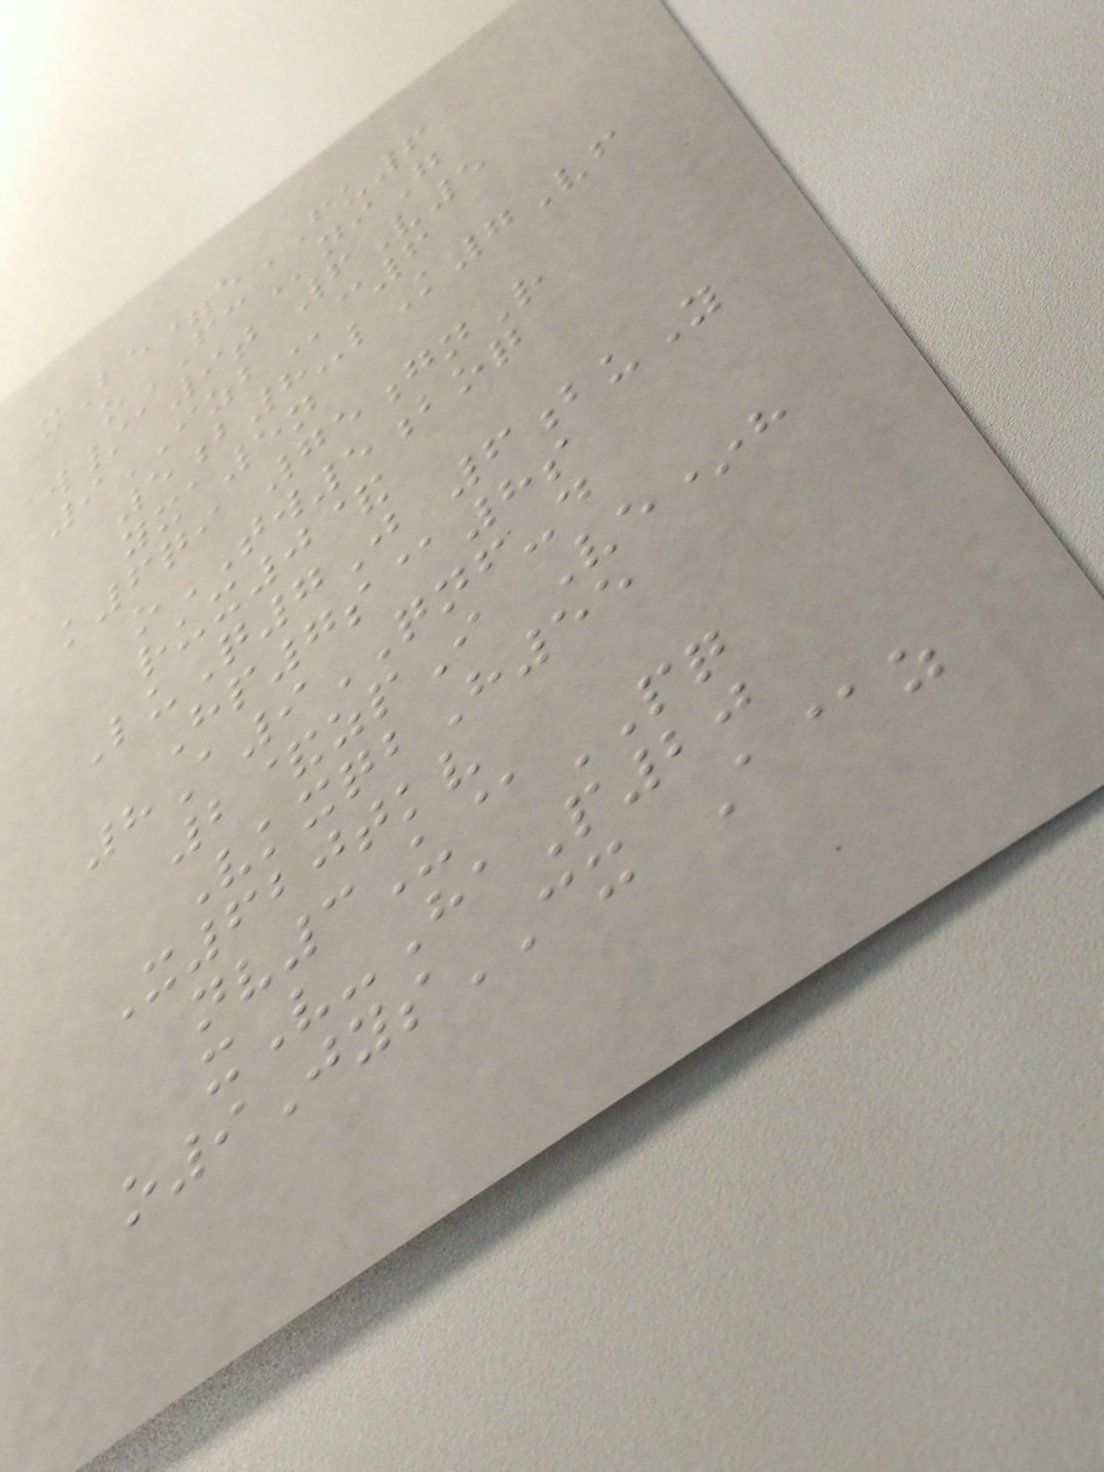xBe=eFU6
oFCniG
w/a9t 6V5
9IZBc6
5b8-lK7Vf
yxa5n
k6qi 75gnR
oTW5boq
rux0&
LuQ7J 6buY
Hp7s@8s
8A9QNF-d
2&zpI Ve*h
VkxqbH55
X620tkv
nv3U@PQ
xV-HaP20
o9JysCX A@z
